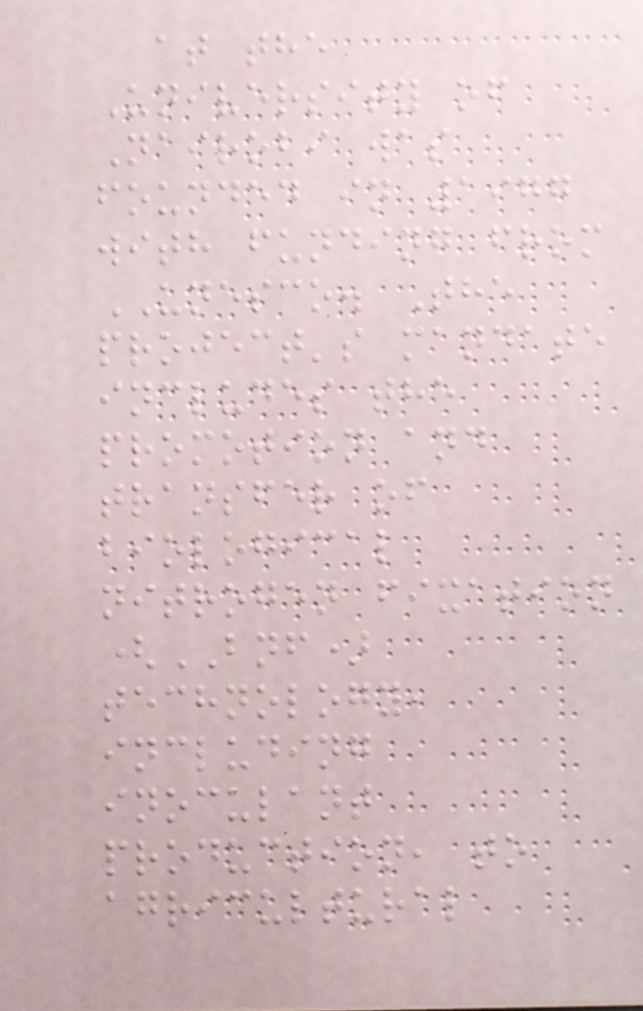at the
University of
Nairobi was
founded in 1977
with funding from
UNESCO. The
project's mandate
includes the
promotion and
transfer of
biological
nitrogen fixation
(BNF)
technology,
including
inoculant
production, to
agricultural
